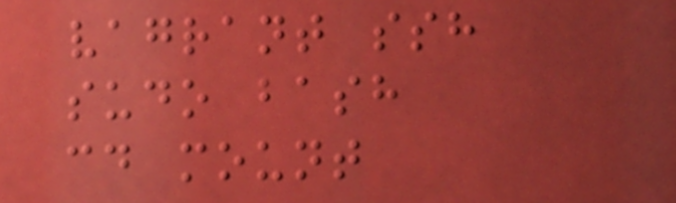vagrant ssh
sudo bash
cd mount
